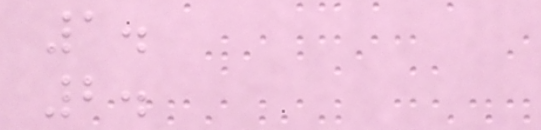1.
2.
